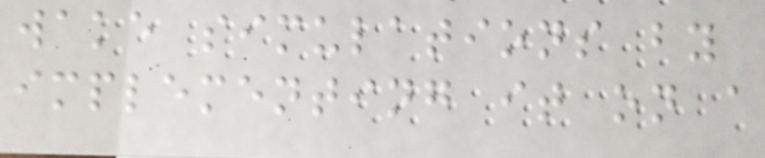wake simulations by
implementing it on a
